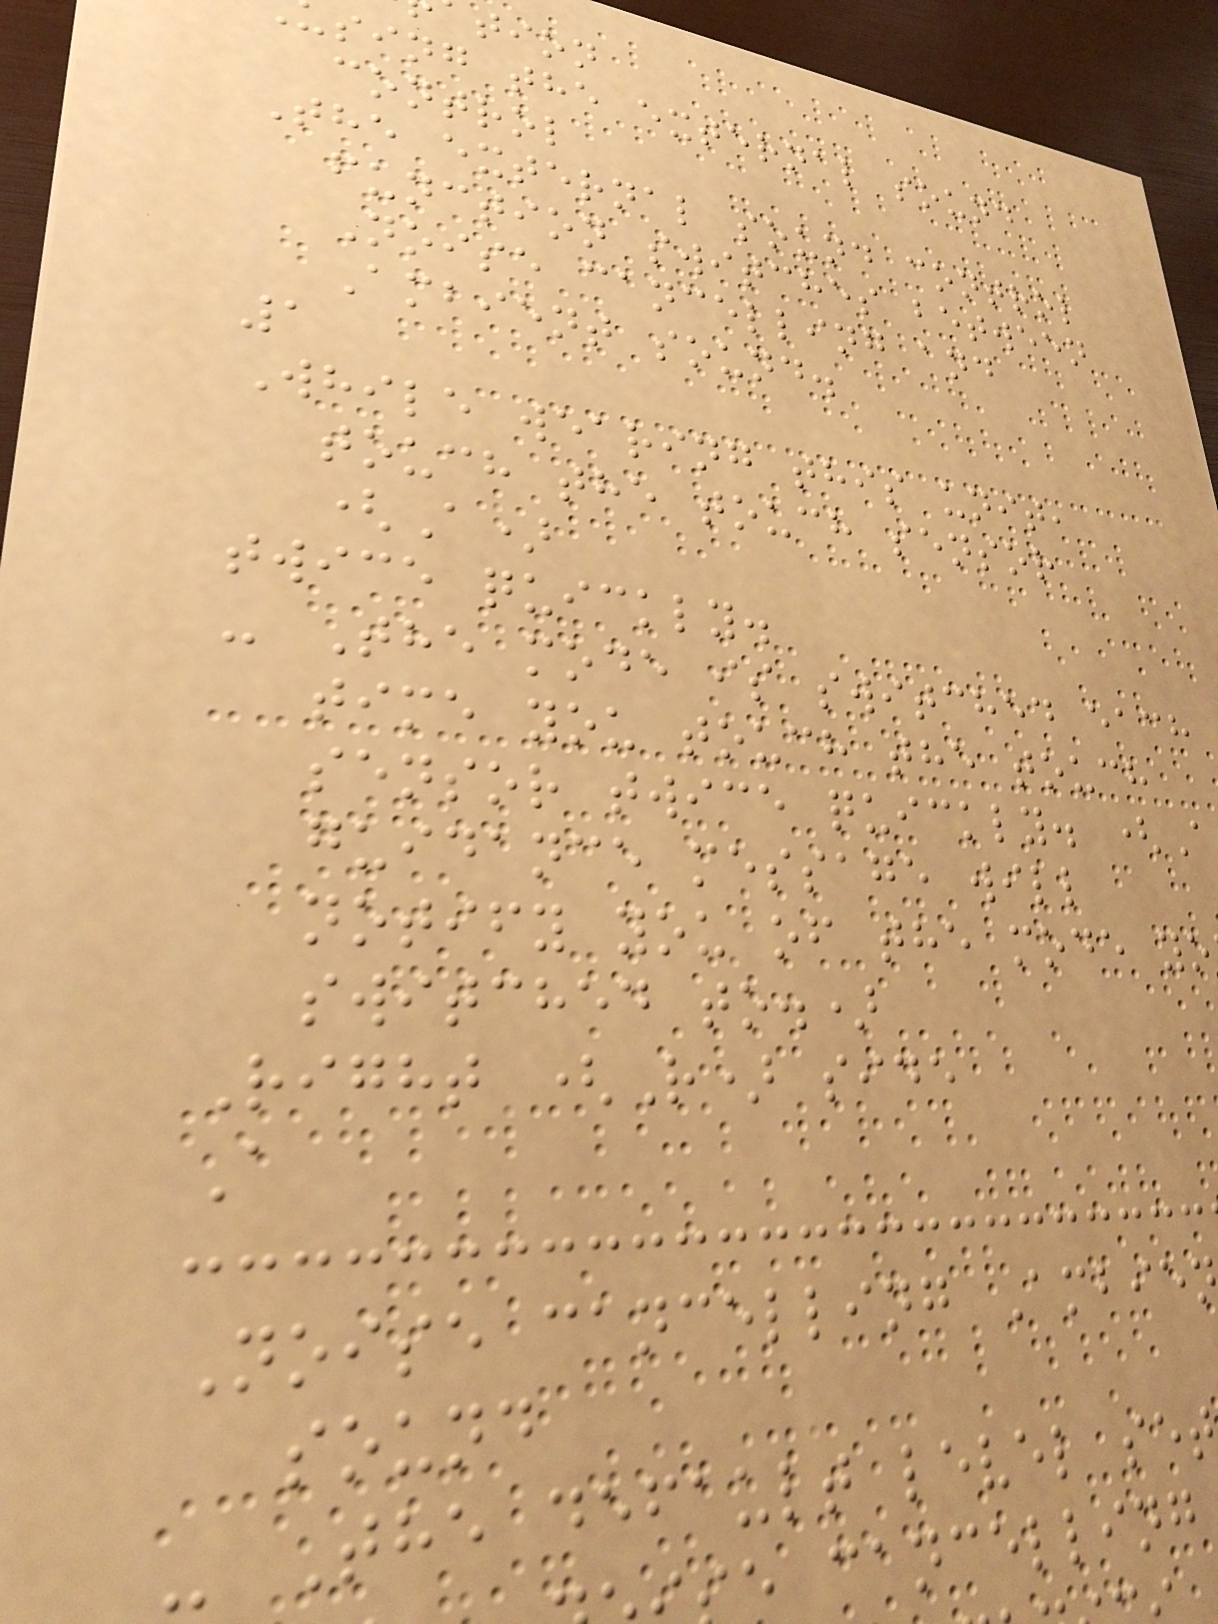tion
sing the external sound
control
The external sound control
function switches between
Noise cancelling and
Ambient sound.
1
While wearing this unit,
touch the touch sensor
(A)
twice quickly.
- The mode is switched each
time you touch the touch
sensor twice quickly. (A
guidance message will
notify you of the mode yo
switched to.)
Right (R) side
A
Noise cancelling Ambie
sound
- The default level set
e cancelling
